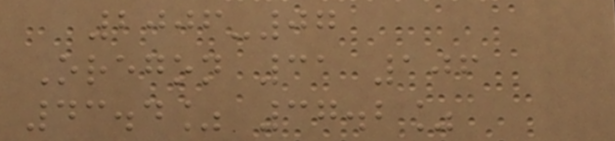2006-07
Oregon 31 106
43.4% 37.2%
